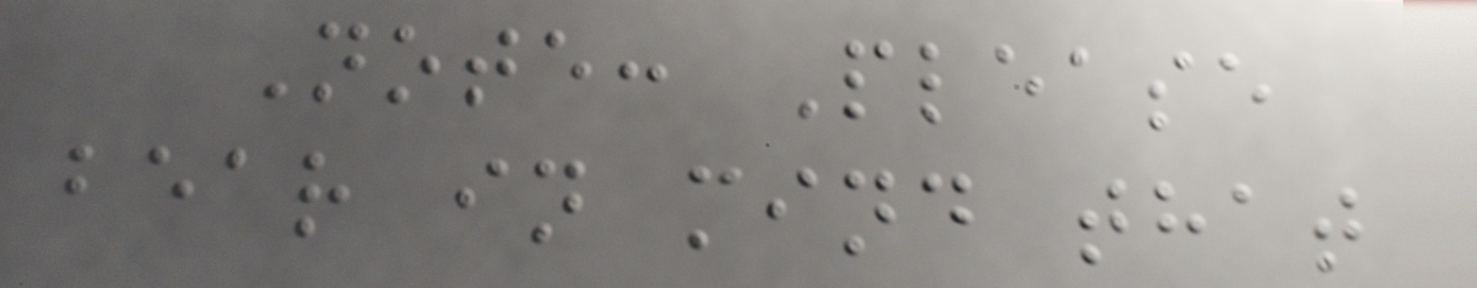Note: Please
bear in mind that
